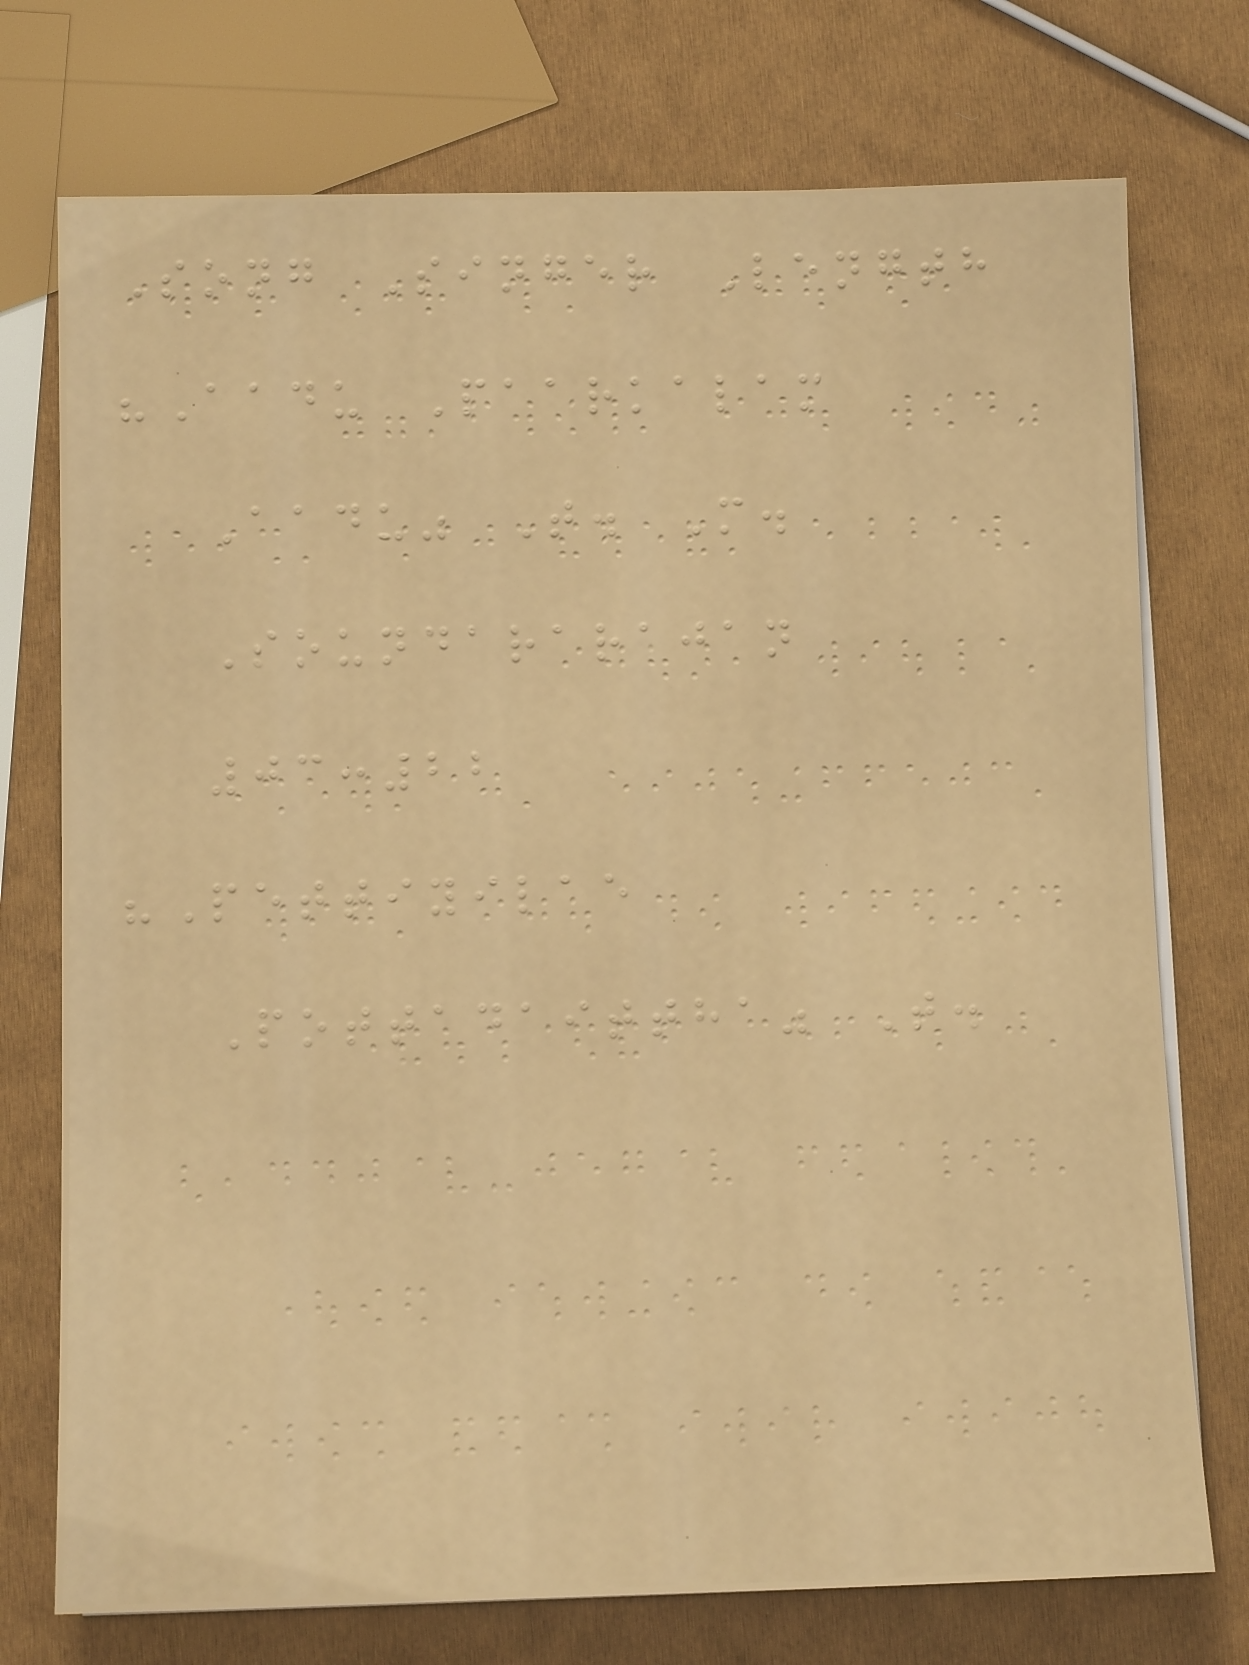Song Singer Length
"Aadu Paarkalam
Aadu" T. M.
Soundararajan
03:22
"Pettiyilae
Pottadaittha" T.
